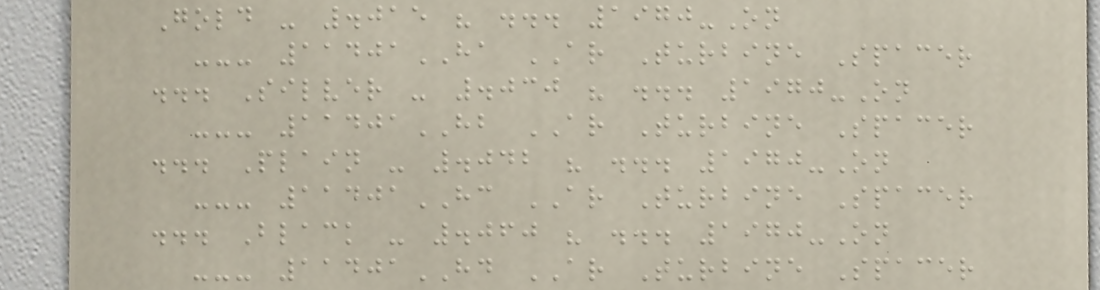Gold - .015 " ... 1970-On
--- 11401HA AR Turbine Spacer
... Silver - .030 " ... 1970-On
--- 11401HB AR Turbine Spacer
... Plain - .042 " ... 1970-On
--- 11401HC AR Turbine Spacer
... Black - .060 " ... 1970-On
--- 11401HD AR Turbine Spacer
